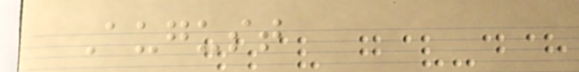August
